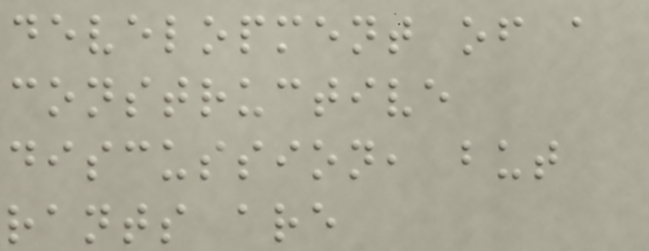development of a
constructive
discussion, but
rants are
